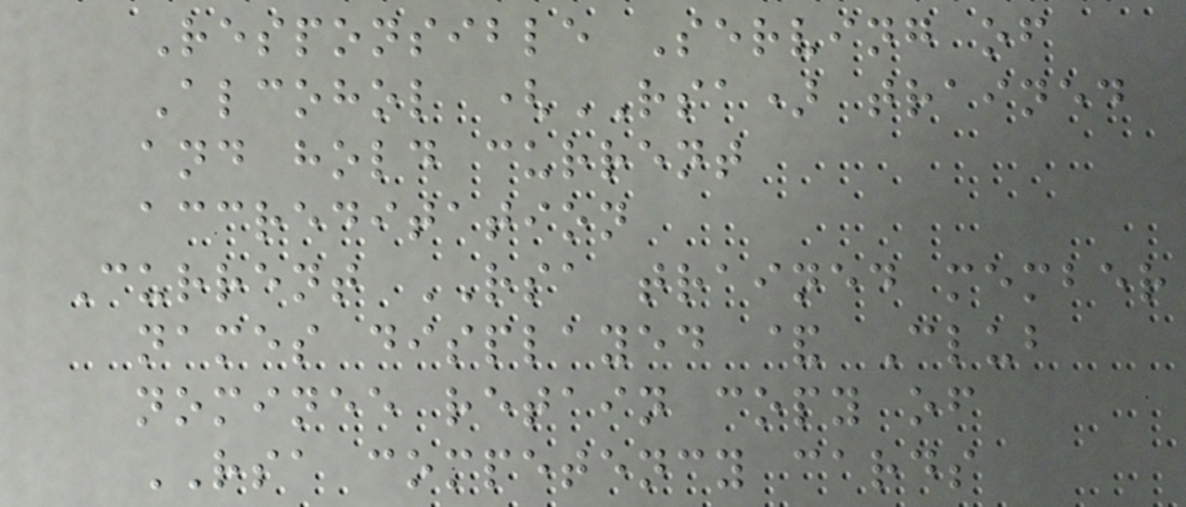Responsible Serving of
Alcohol (RSA) trained
and hold current
accreditation
Current RSA trained member
names displayed & Club
nominee retain copy of
RSA competency cards
